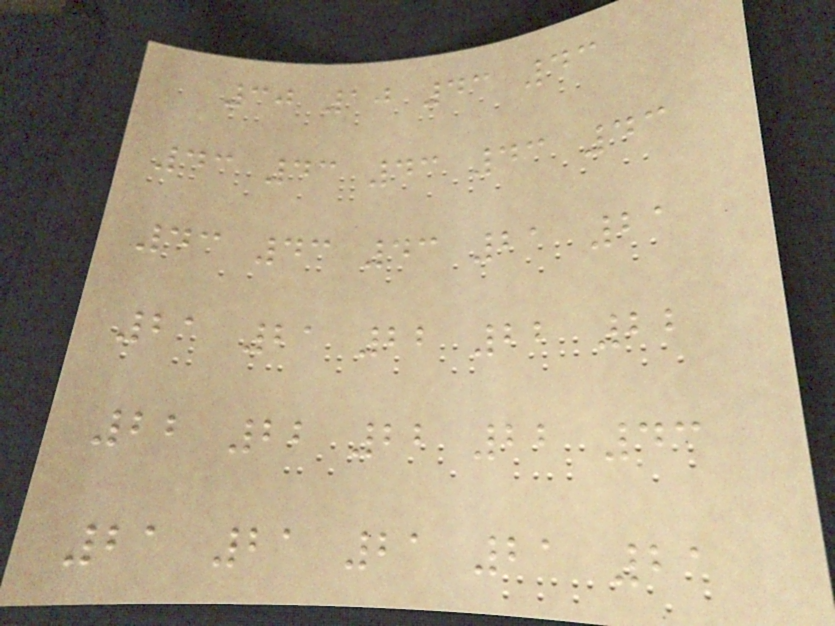30 10 43 43
43 43 43 43 43
43 43 43 21 21
21 21 22 22 22
22 22 22 22 43
21 21 21 21 21
